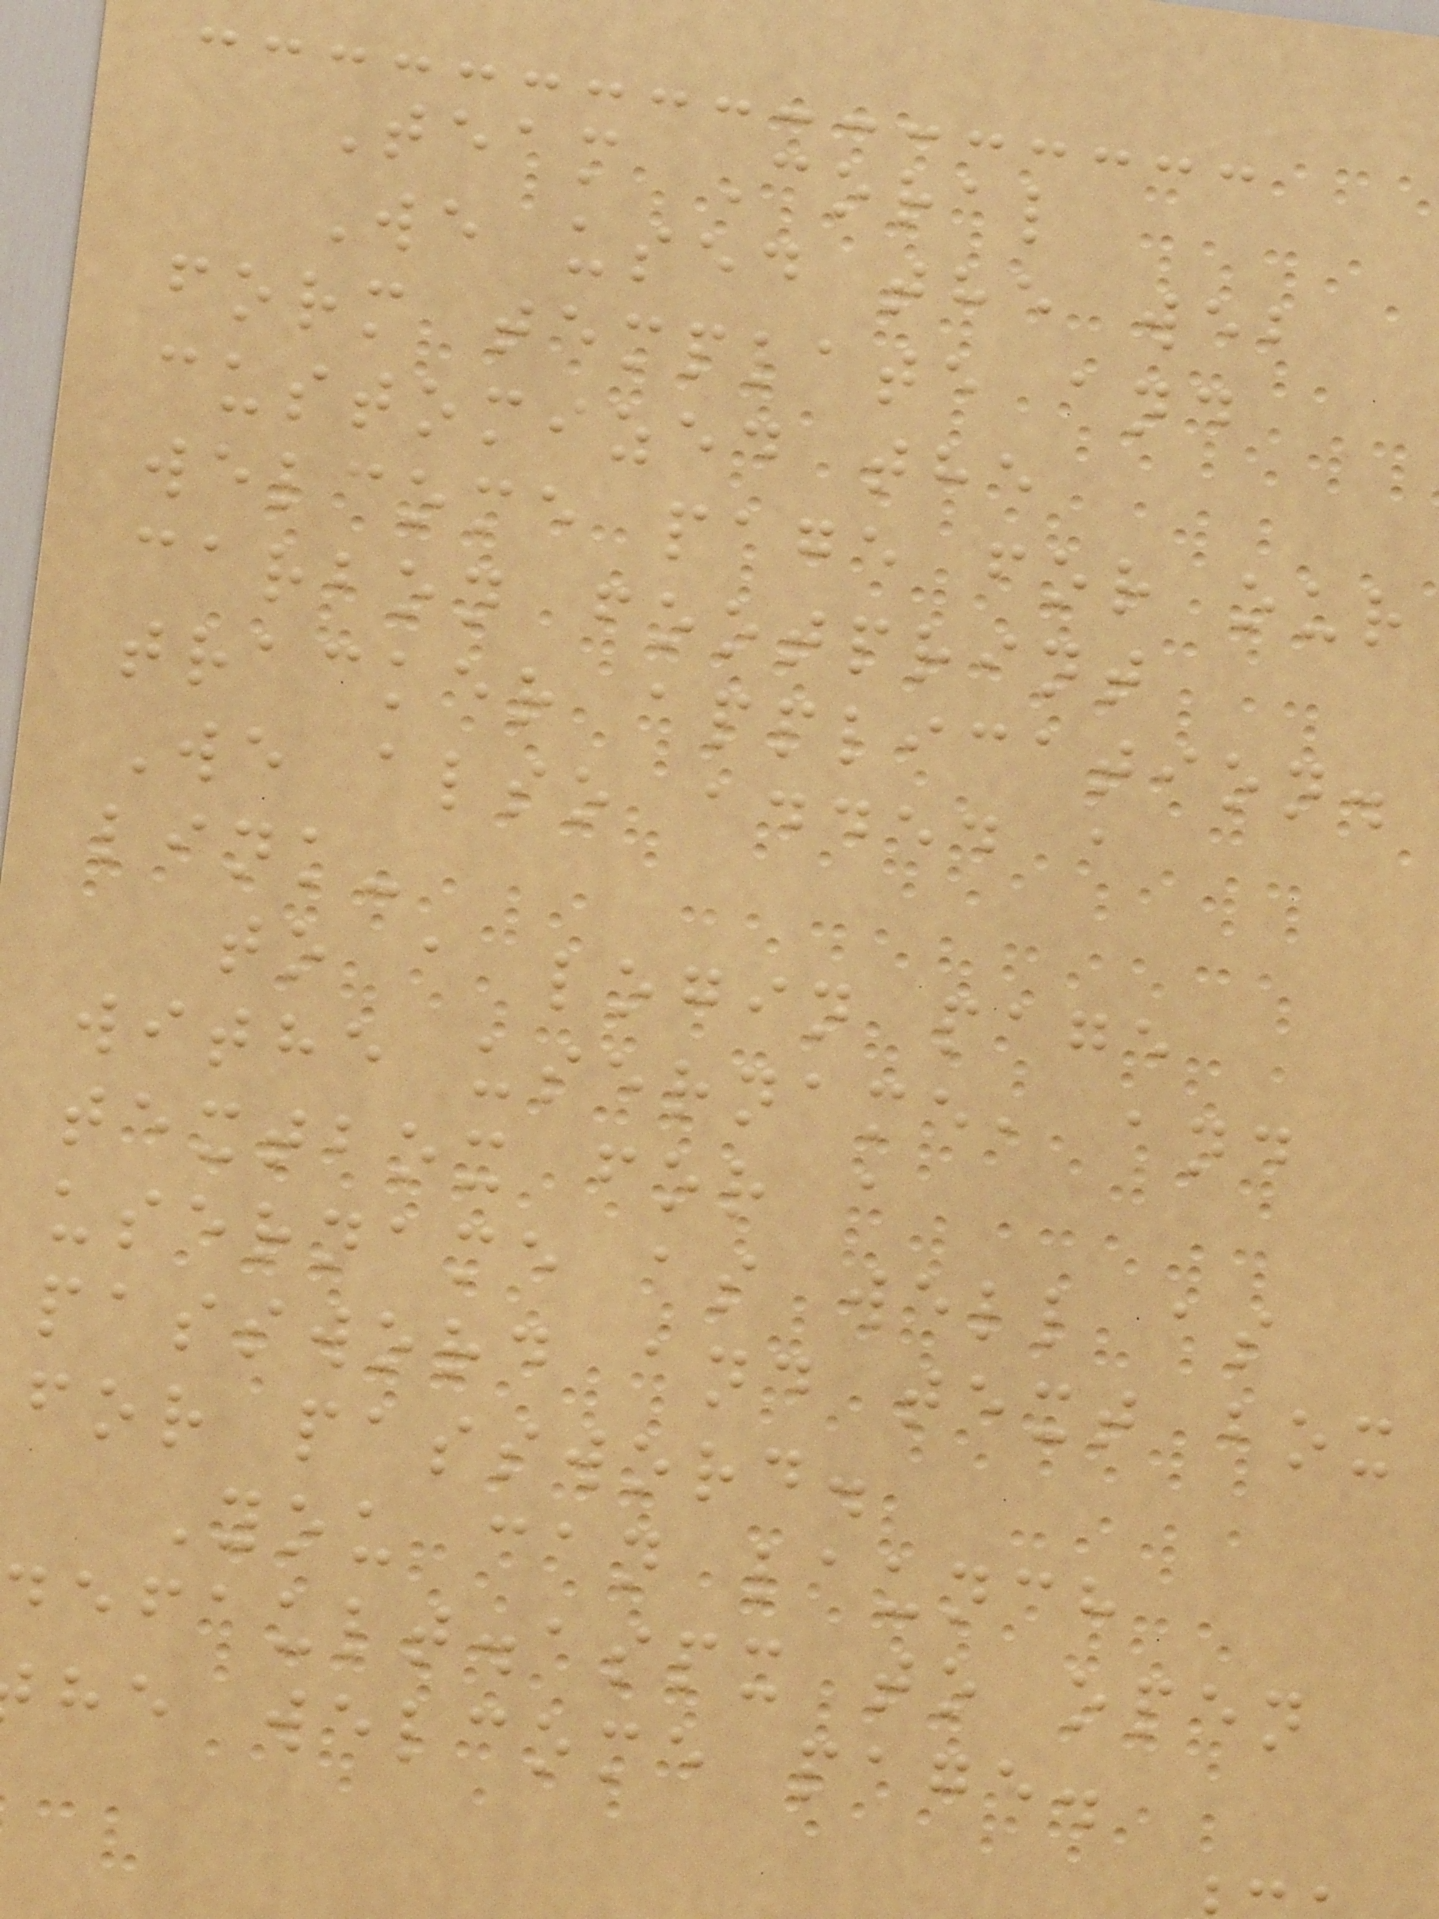Team Coral
We used the web
form template and
customized the
welcome page for our
carbon footprint
tracker application.
We also added a
link-
to a login page
withe username, and
textbox for a
username as well as
password and text box
for password.
You can launch
efault.aspx to open
he welcome page.
